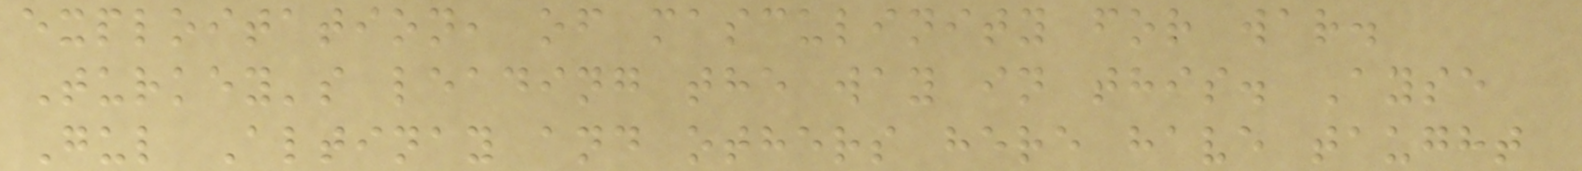exploitation, of masculinity for war.
Turkey's leading the way in this. Ayse
Gul Altinay and others here have taught
